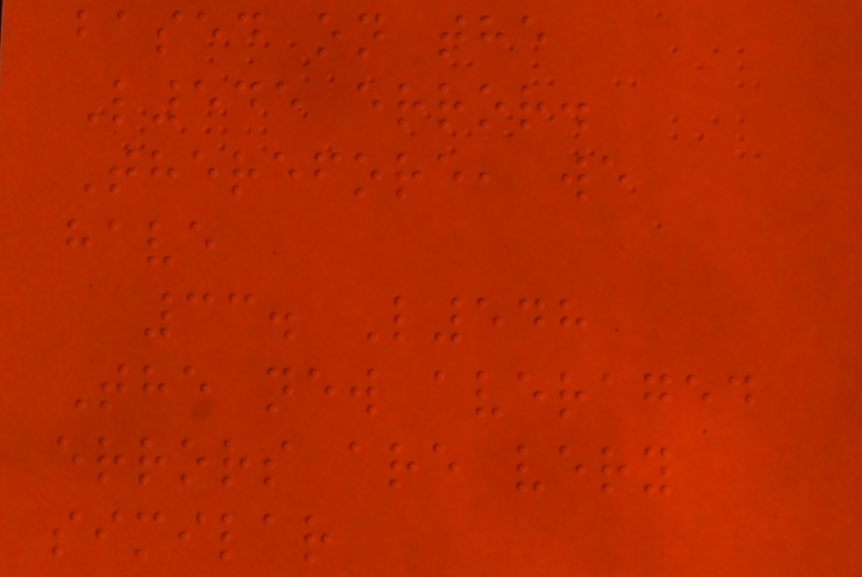based on the
L545 error.
Therefore, we
have
33. L548
The new averaged
errors are very
similar
